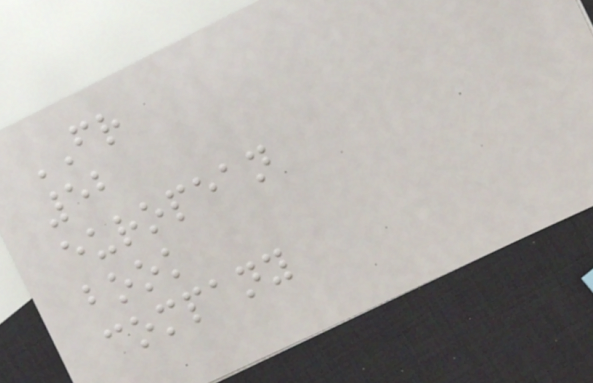FR
52
european
book
company
